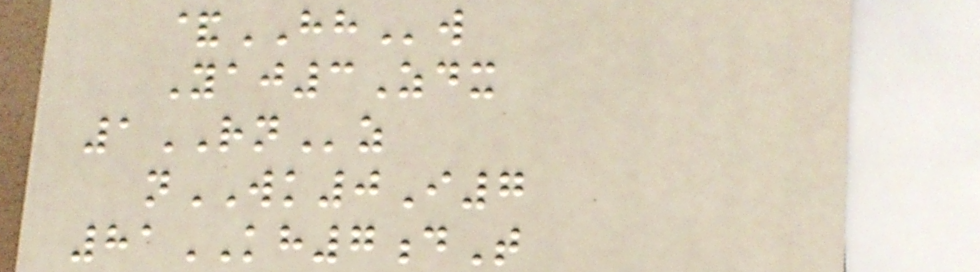&HHw
Yaj3Zdx
1RNz
nWK0I7
81KH7dT
